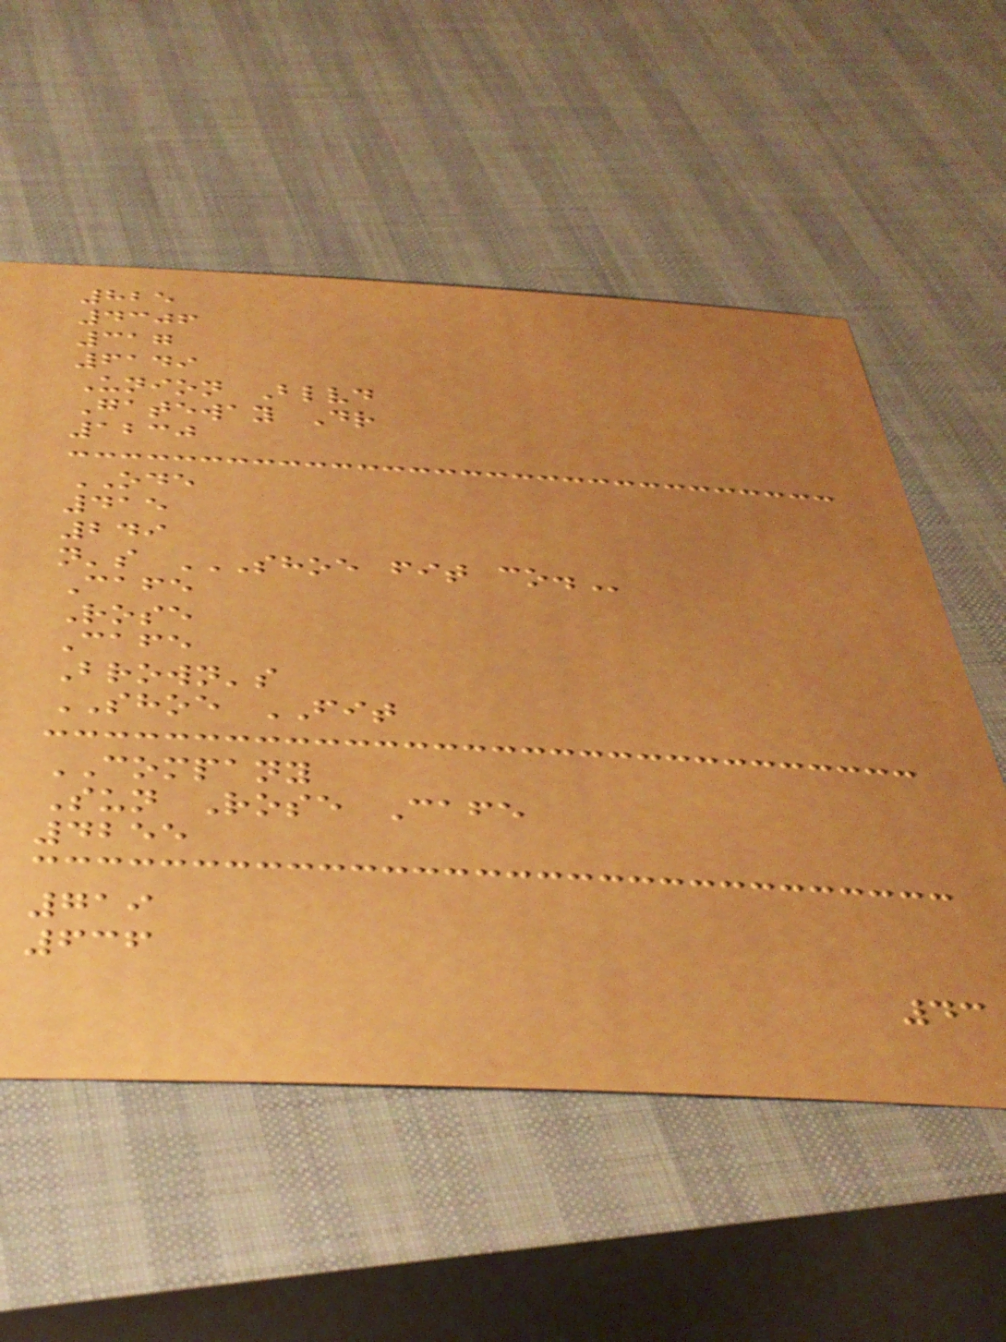825
4306
317
6149
Union Blvd
Gateway Dr
1230
ODE
415
249
n's SHOE FIT CO.
Cafe
Rose
Cafe
Brown's
SHOE FIT
COMPANY
Sun Rose Cafe
4255
719
636
43
